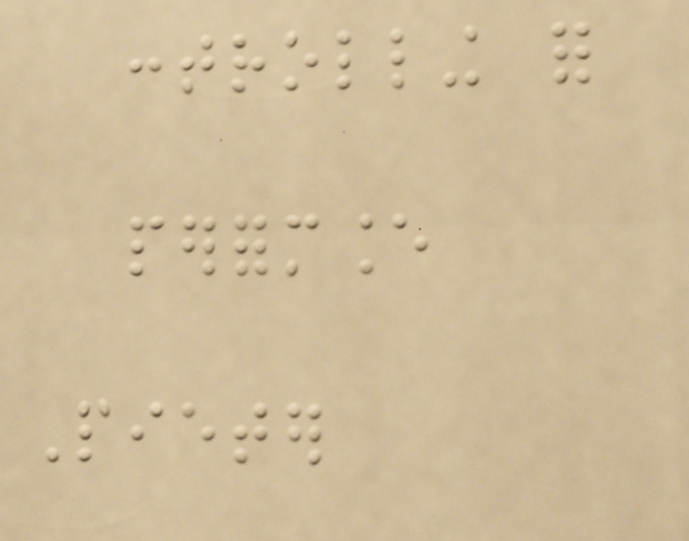controlling for
performance
Pieter
